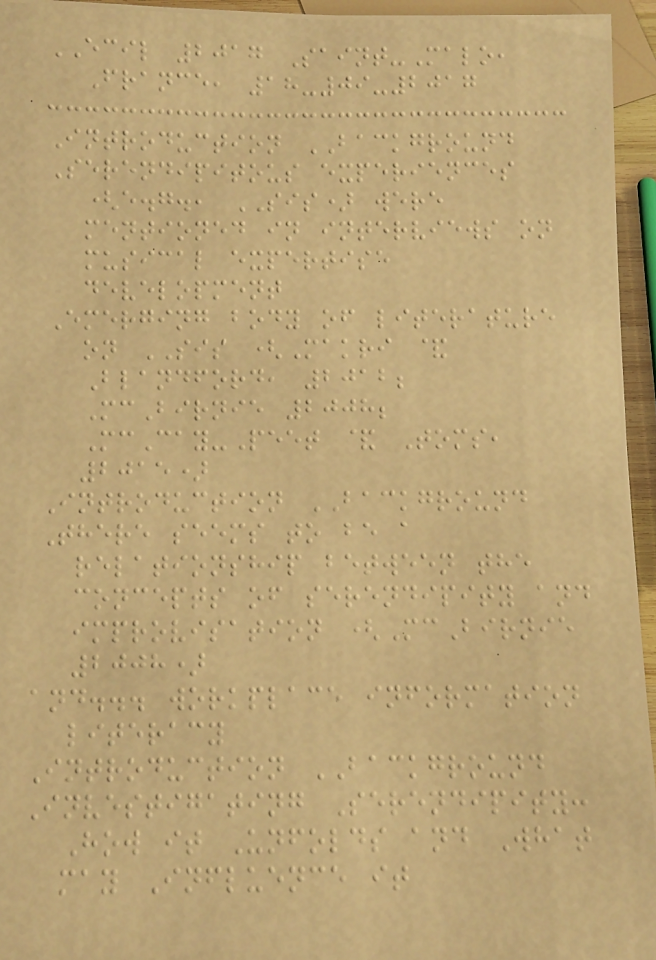ECIL 2017 Saint-Malo,
France, 18-09-2017
Introduction BACKGROUND
Serendipitous experiences
(e.g., SIS) were
mentioned in interviews on
musical expertise
development
Emerging body of literature
on SIS (Makri &
Blandford, 2012;
McBirnie 2008;
McCay-Peet & Toms,
2015)
Introduction BACKGROUND
There seems to be a
relationship between the
concepts of serendipity and
improvisation (McBirnie
2008)
and... workplace information
literacy
Introduction BACKGROUND
Investigating Serendipity:
How it Unfolds and What
may Influence it
